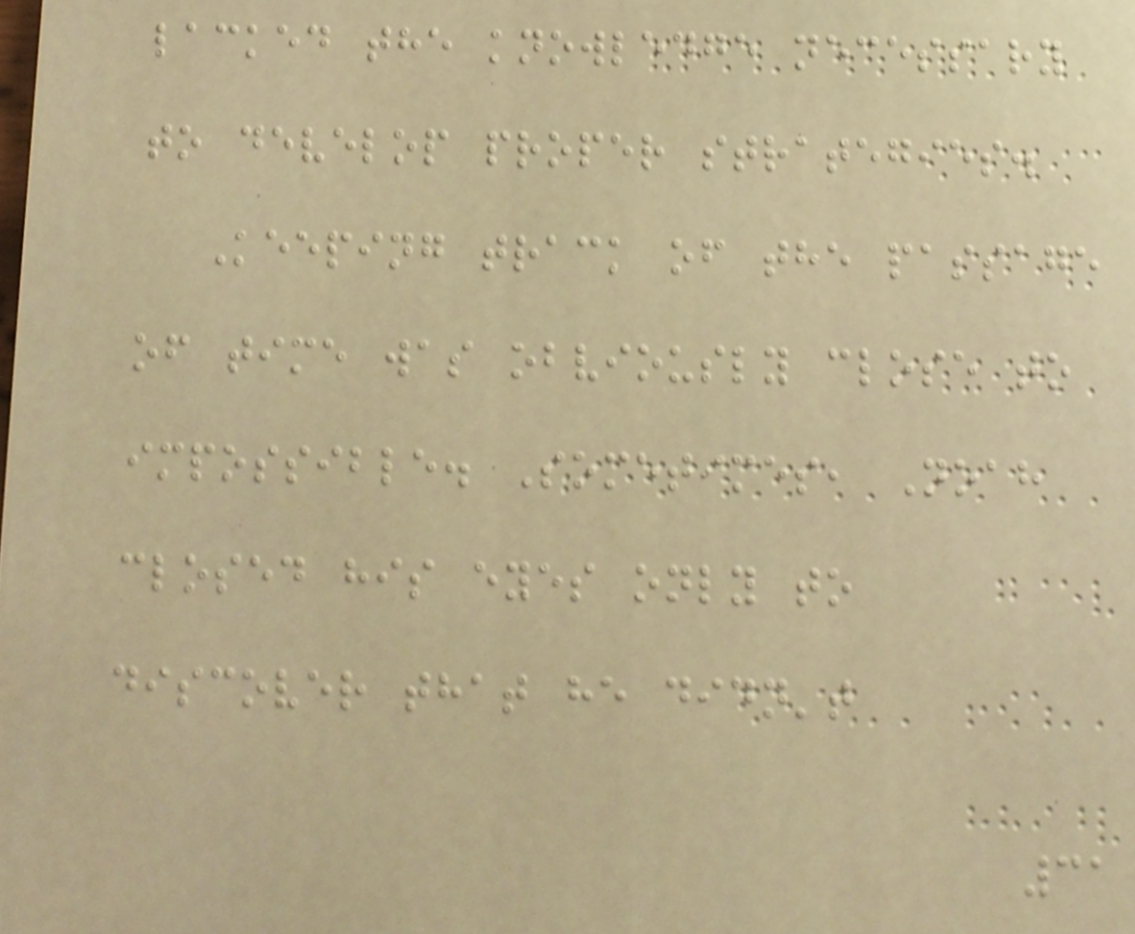lacked the knowledge necessary
to develop proper strategies.
Keeping track of the passage
of time was obviously close to
impossible. Sometimes, Noah
closed his eyes only to
discover that he didn't
31
